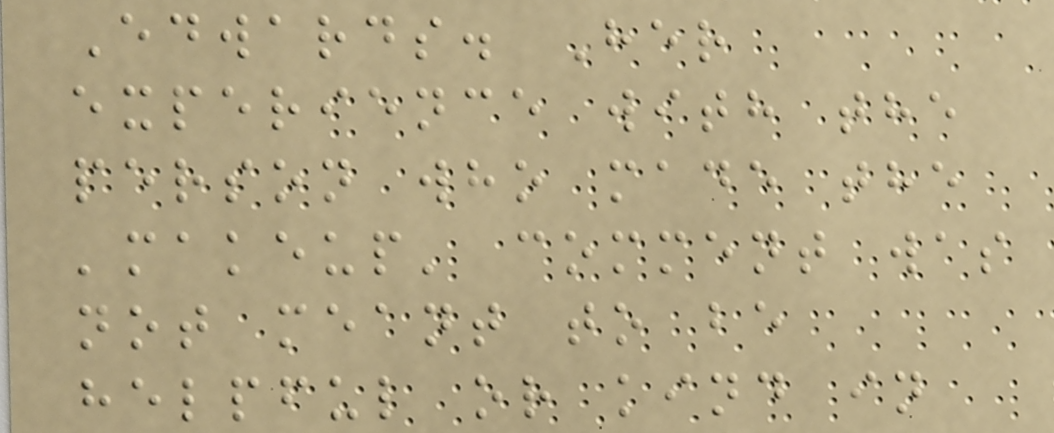Edwards. Her
experience with the
person who made the
'makeup' comment was
not meant to be
helpful or kind in
